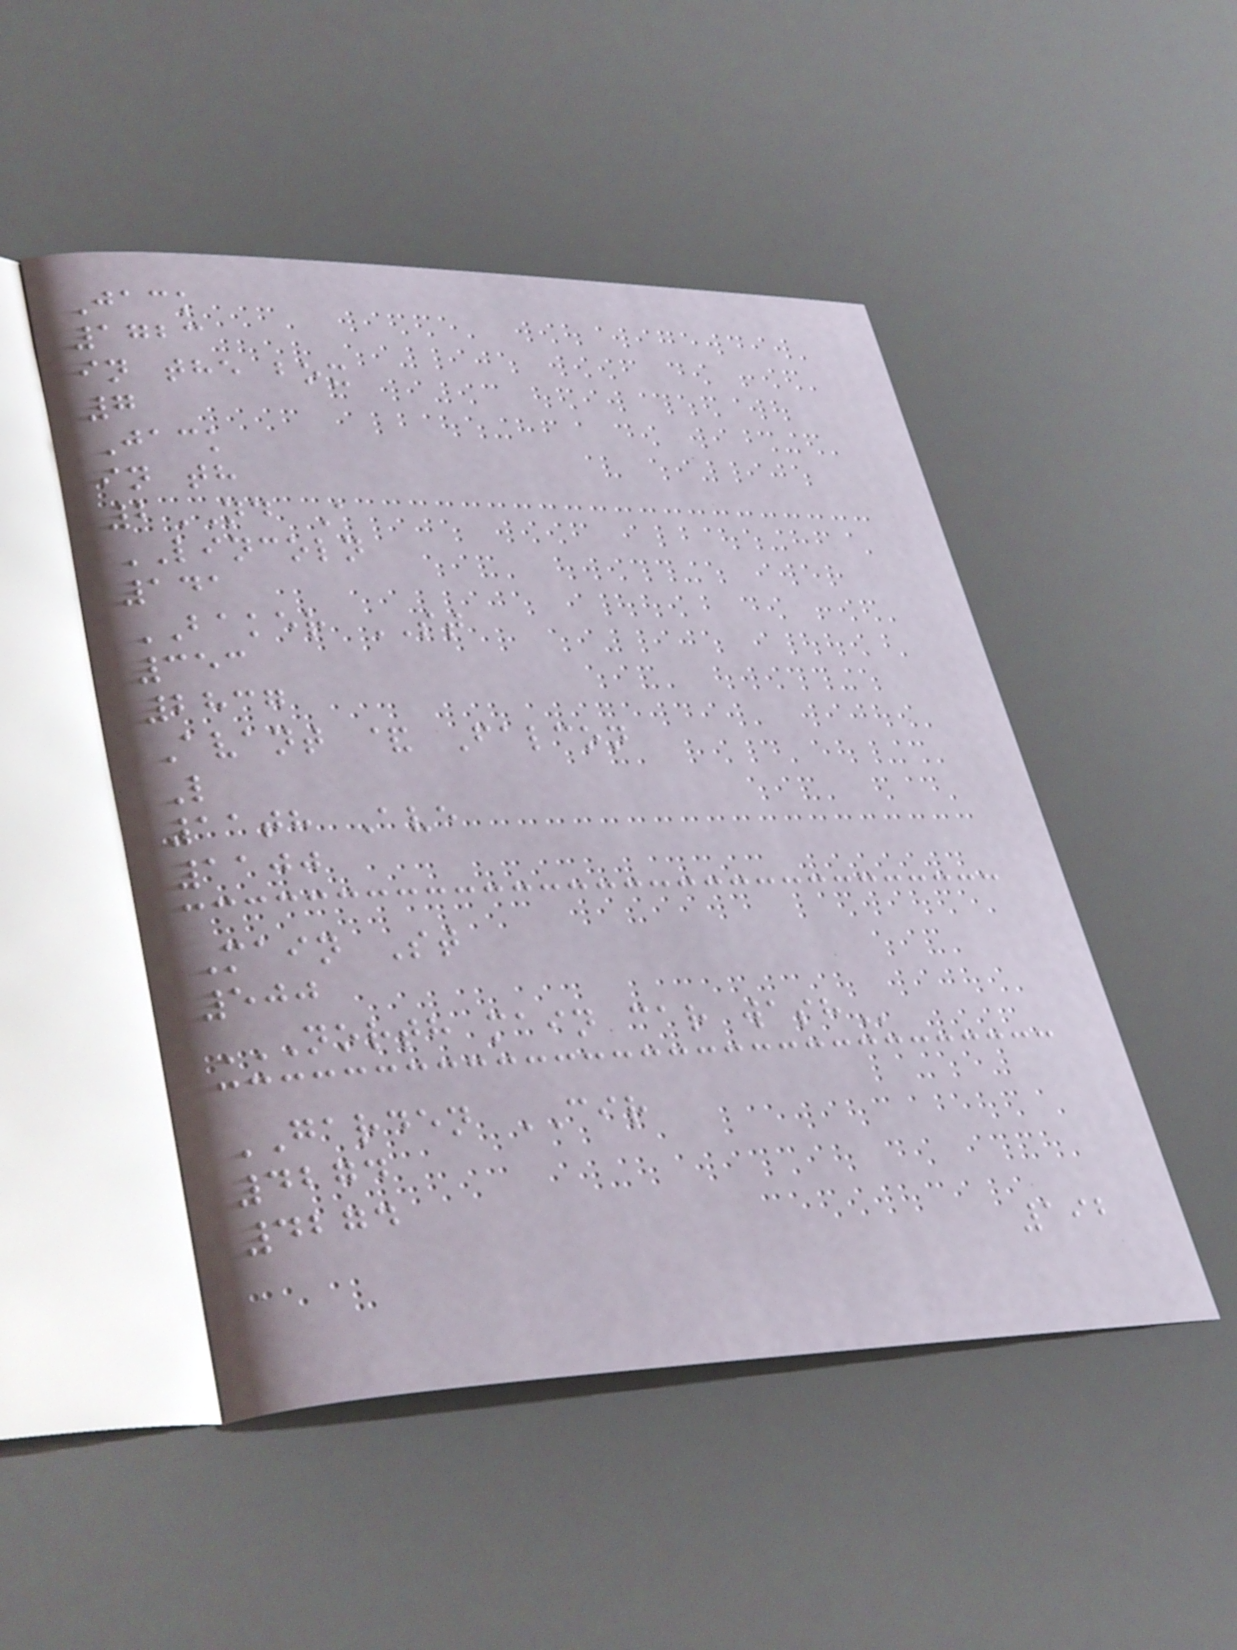Jack
1723
in the box
7
Jack
in th
2ND A
LINCOLN
141
BAKER ST
353
2837
Avant & Falcon
L
11th Ave
1100
Main St
500
NORTH MAIN CAR WASH
GARDEN CIR
4274
4274
192
